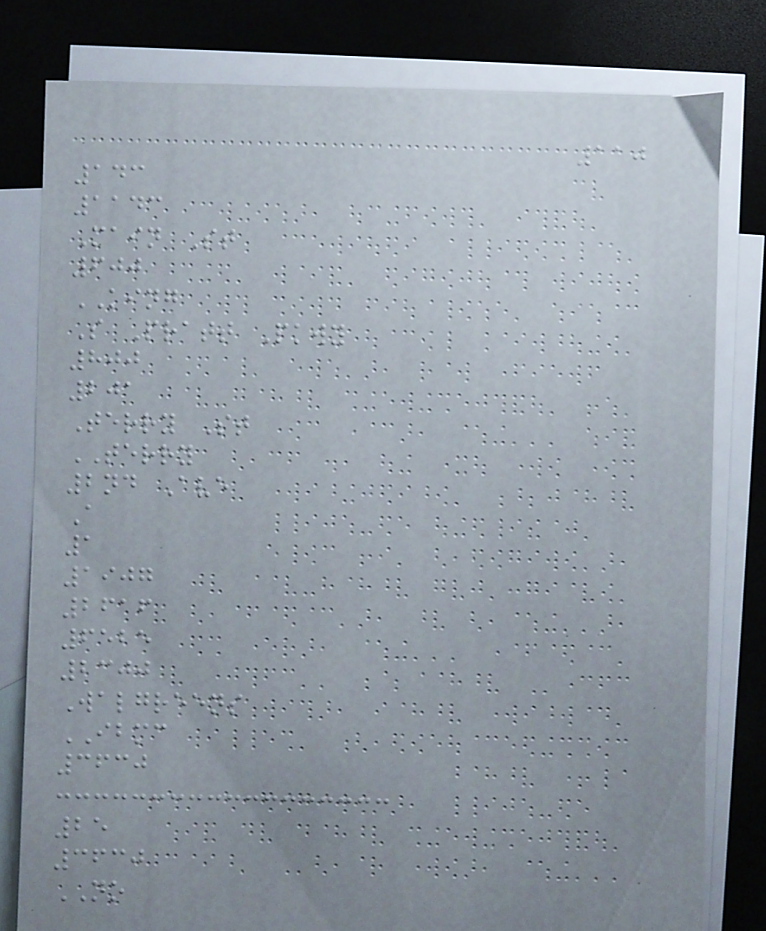110
143
1143
Main St
600
KING
S Pratt Pkwy
800
201
Terry St
TERRY
2nd Ave
A
1
1907
2616
6525
2300
Walgreens
IBMC
3630
25
3630
NO
